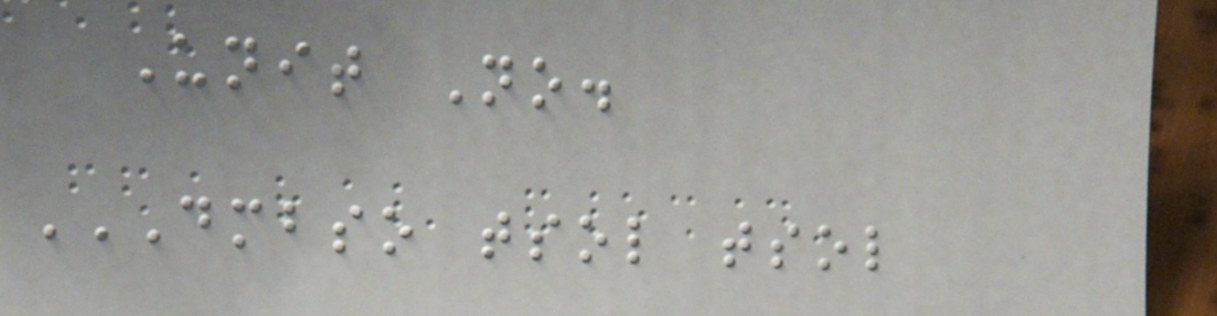Unit No.
DMBSO TSOL TSOL
